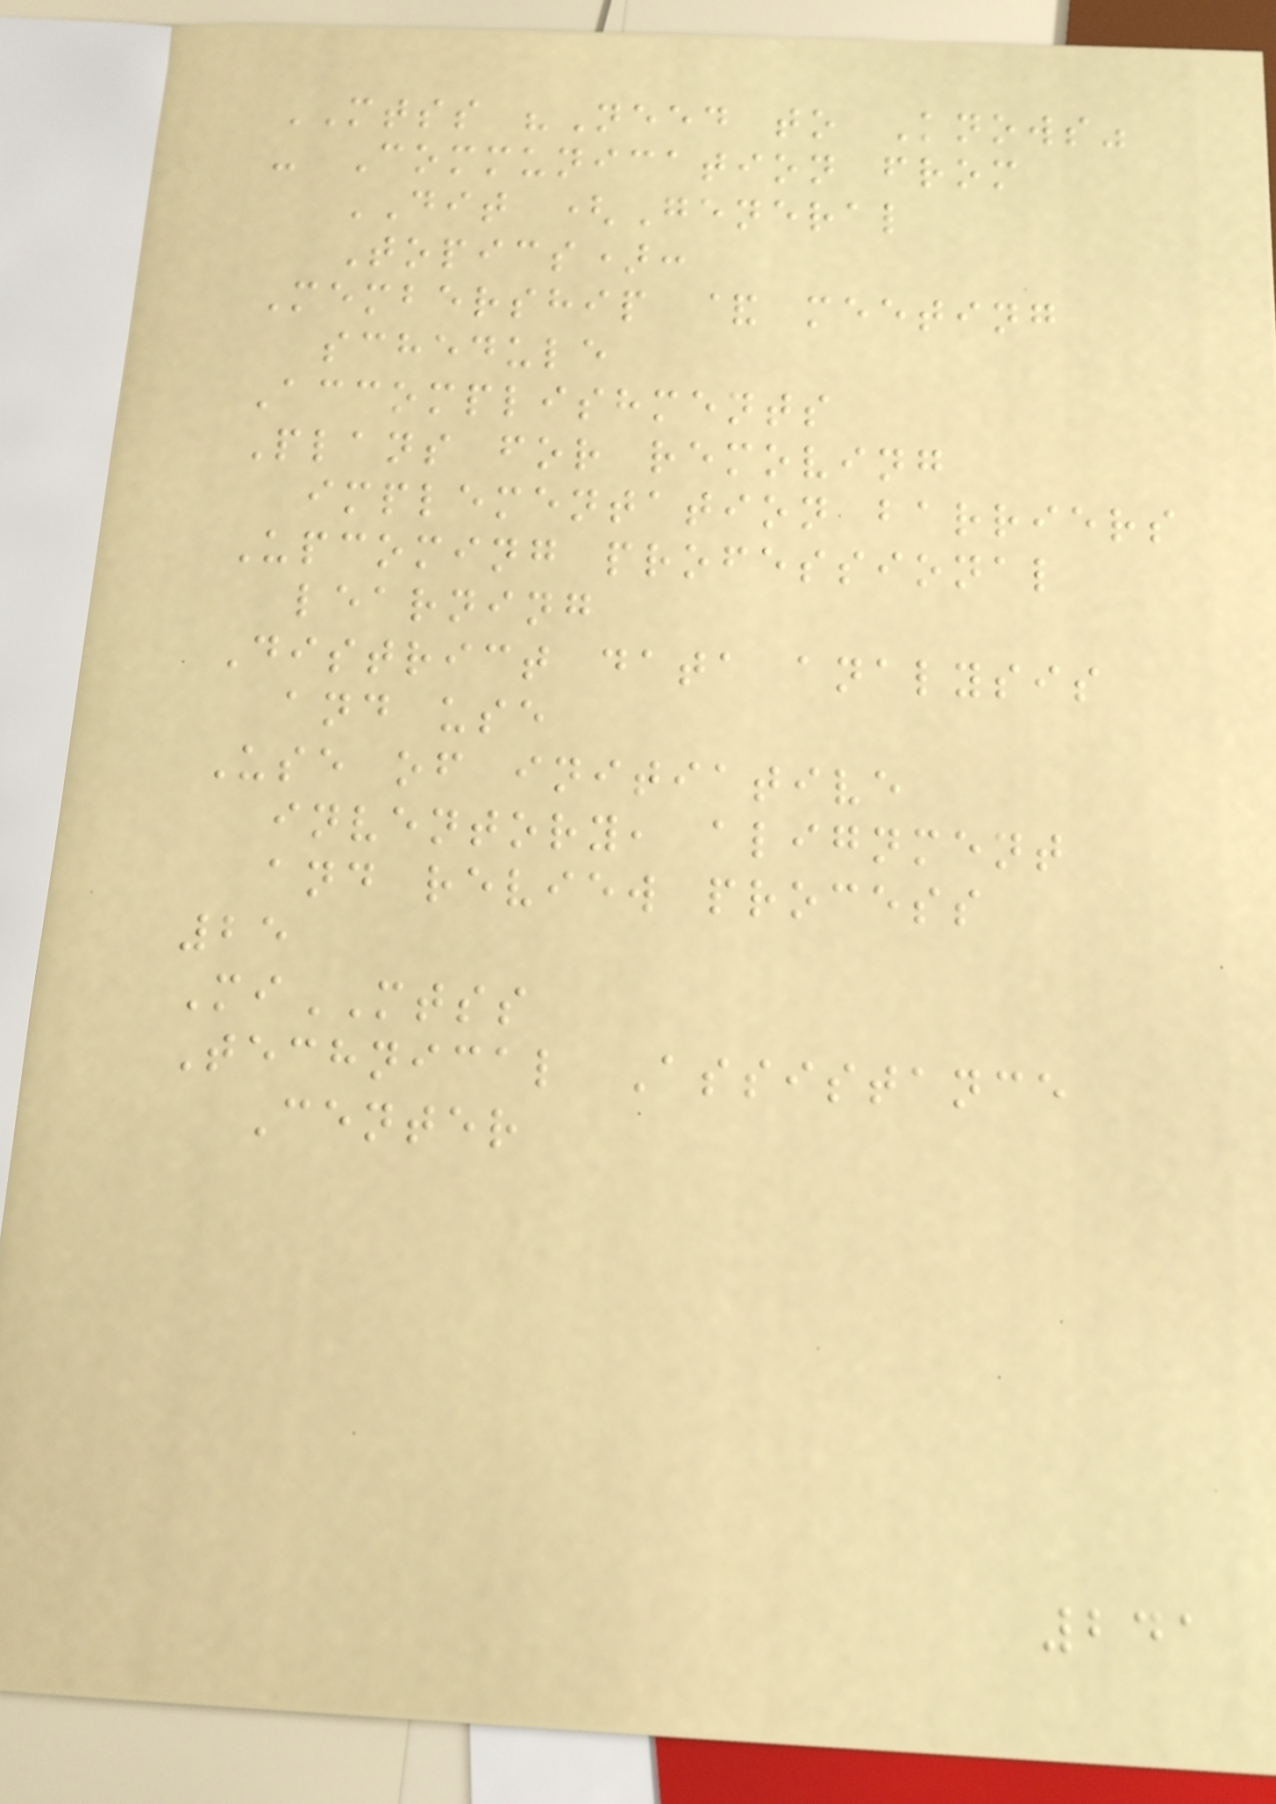MTSS "Need to Knows"
- Communication from
DIT (General
Topics):
Membership & meeting
schedule
Accomplishments
Plans for removing
implementation barriers
Upcoming professional
learning
District data analysis
and use
Use of initiative
inventory, alignment
and review process
25
MiMTSS
Technical Assistance
Center
241
